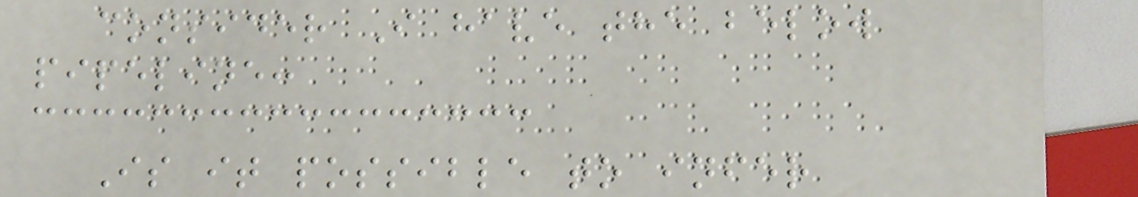consider I have the below
pipeline:
Is it possible to infer
